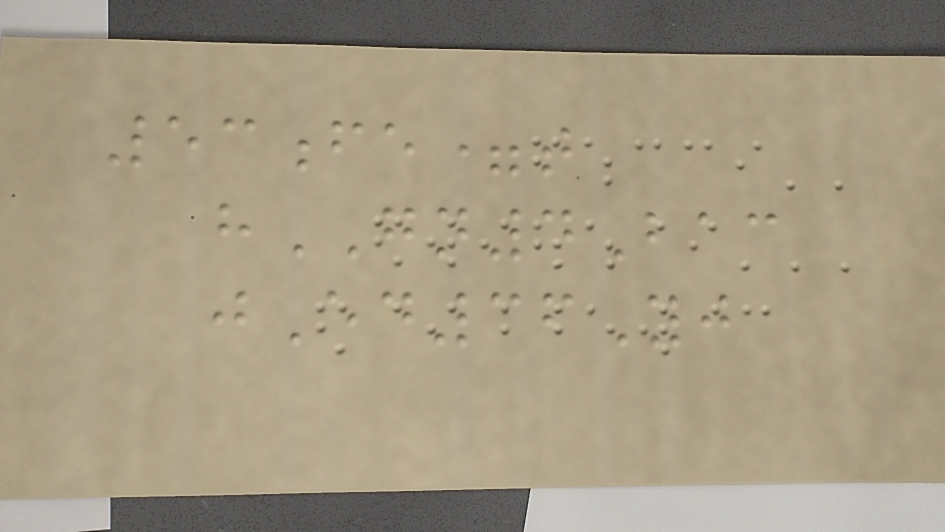53fe=t
hGN4Bac
jEd36Yj
